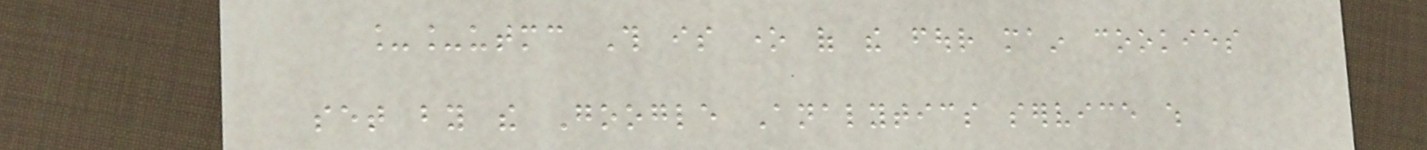__utmc This is one of the four main cookies
set by the Google Analytics service which
